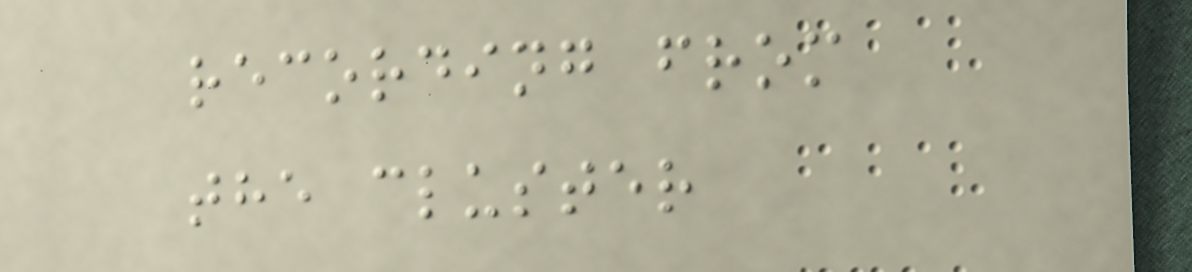recording from
the cluster
